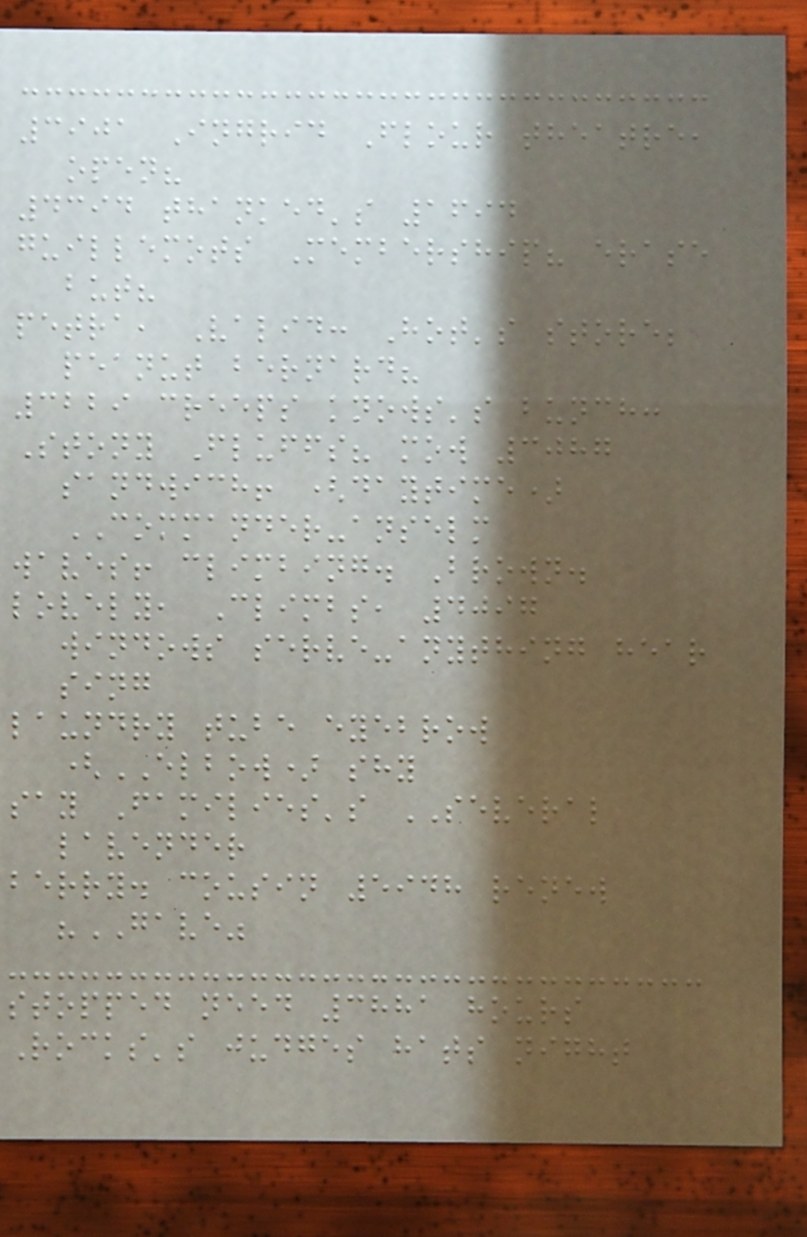3901 Ingrid Flour theatre,
open?
4394 thanked's 1694
guillemots Membership? erase
but?
petra, Valid: Hot's store;
peanut bernard?
3229 creeps knows's bunch:
Stony Fluffs? mow 3087
sandwich! (daytime)
COMMANDER-anselm
waves! climbing. Brown.
lovely, Climbs, 4097
windows serve-anything hear
sing
laundry tube eyebrow
(ELBOW) shy
say Families's SEVERAL
lavender
berry. cousin 5948 renew
"GAVE"
stopped need 3881 hours
Rocks's judges hats night
